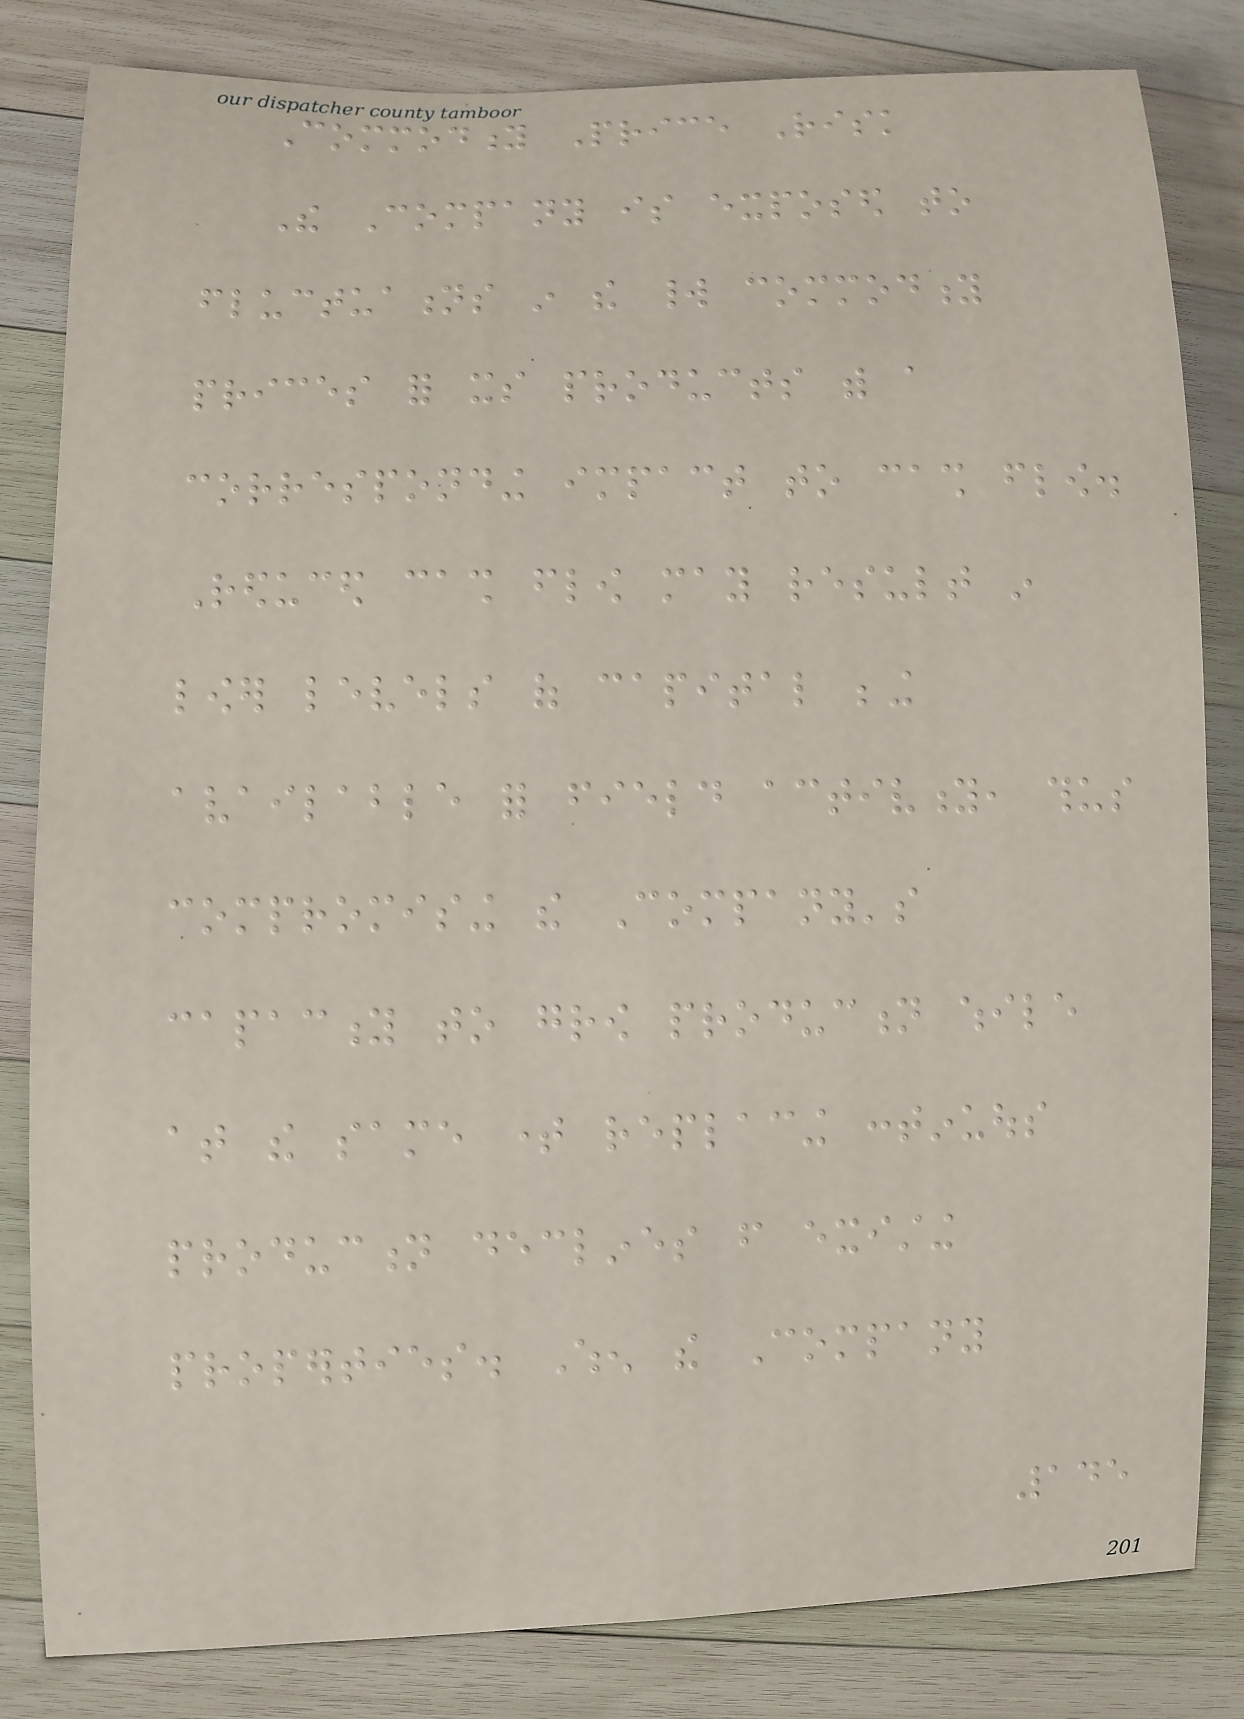Commodity Price Risk
The Company is exposed to
fluctuations in the world commodity
prices for its products with a
corresponding impact to cash flow.
Reduced cash flow may result in
lower levels of capital being
available for field activity, thus
compromising the Company's
capacity to grow production while
at the same time replacing continuous
production declines from existing
properties. When the Company
145
